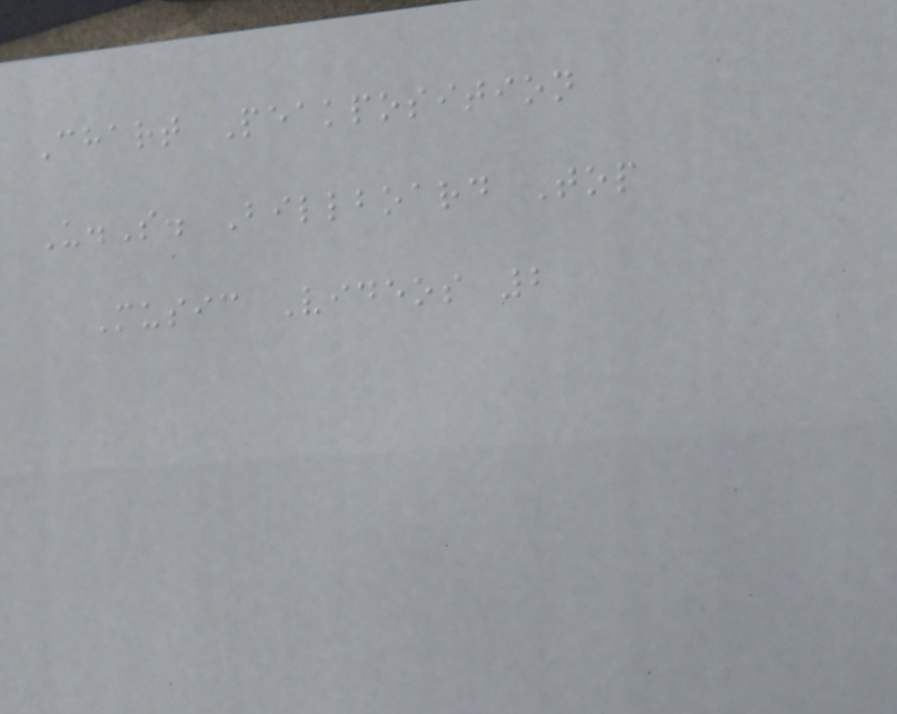Chart Peakposition
U.S. Billboard Top
Music Videos 2
